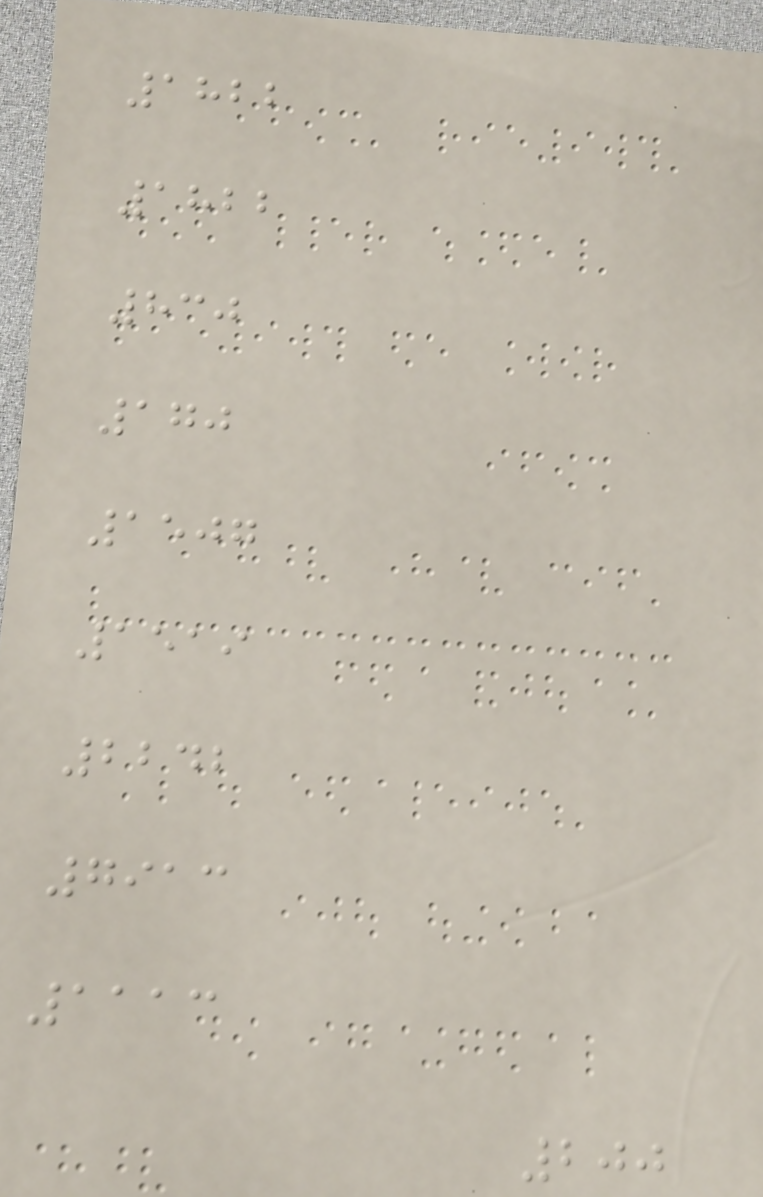1822
1822
830
170
1507
1519
2242
7913
1113
200
